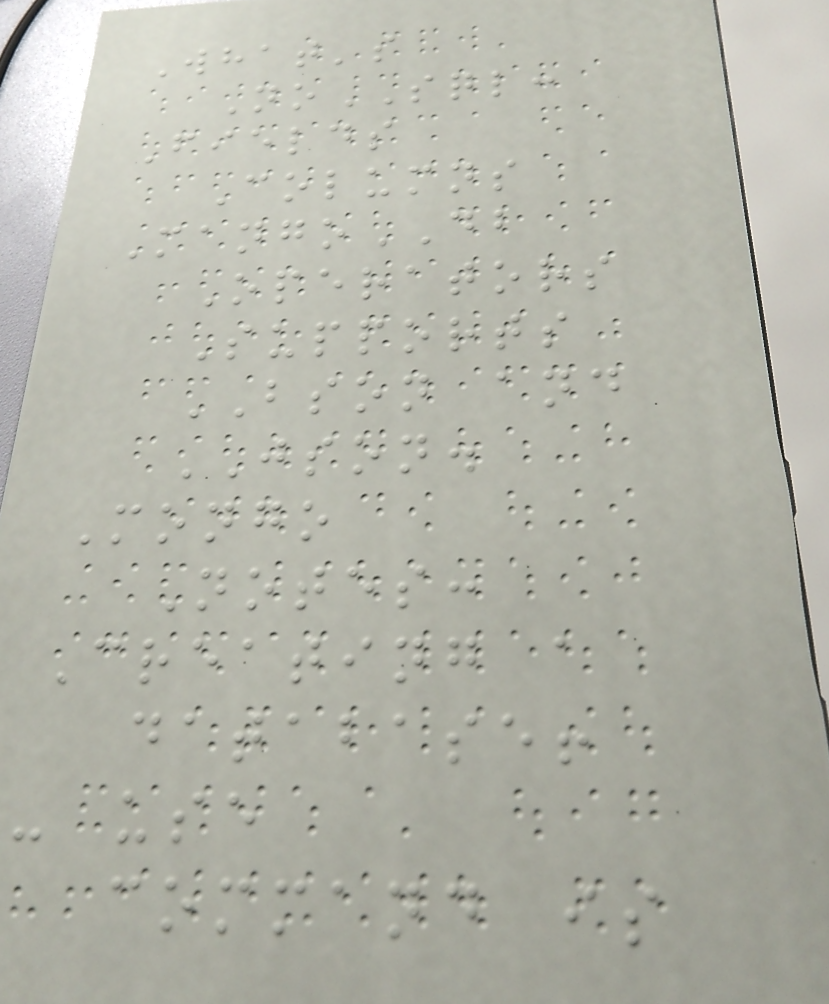What's
NoSQL:
Fields
Columns
MangoDB
Operators
Supports
BSON and
JSON.
Mongo
Notes:
Creating a
database!
- use
command is
